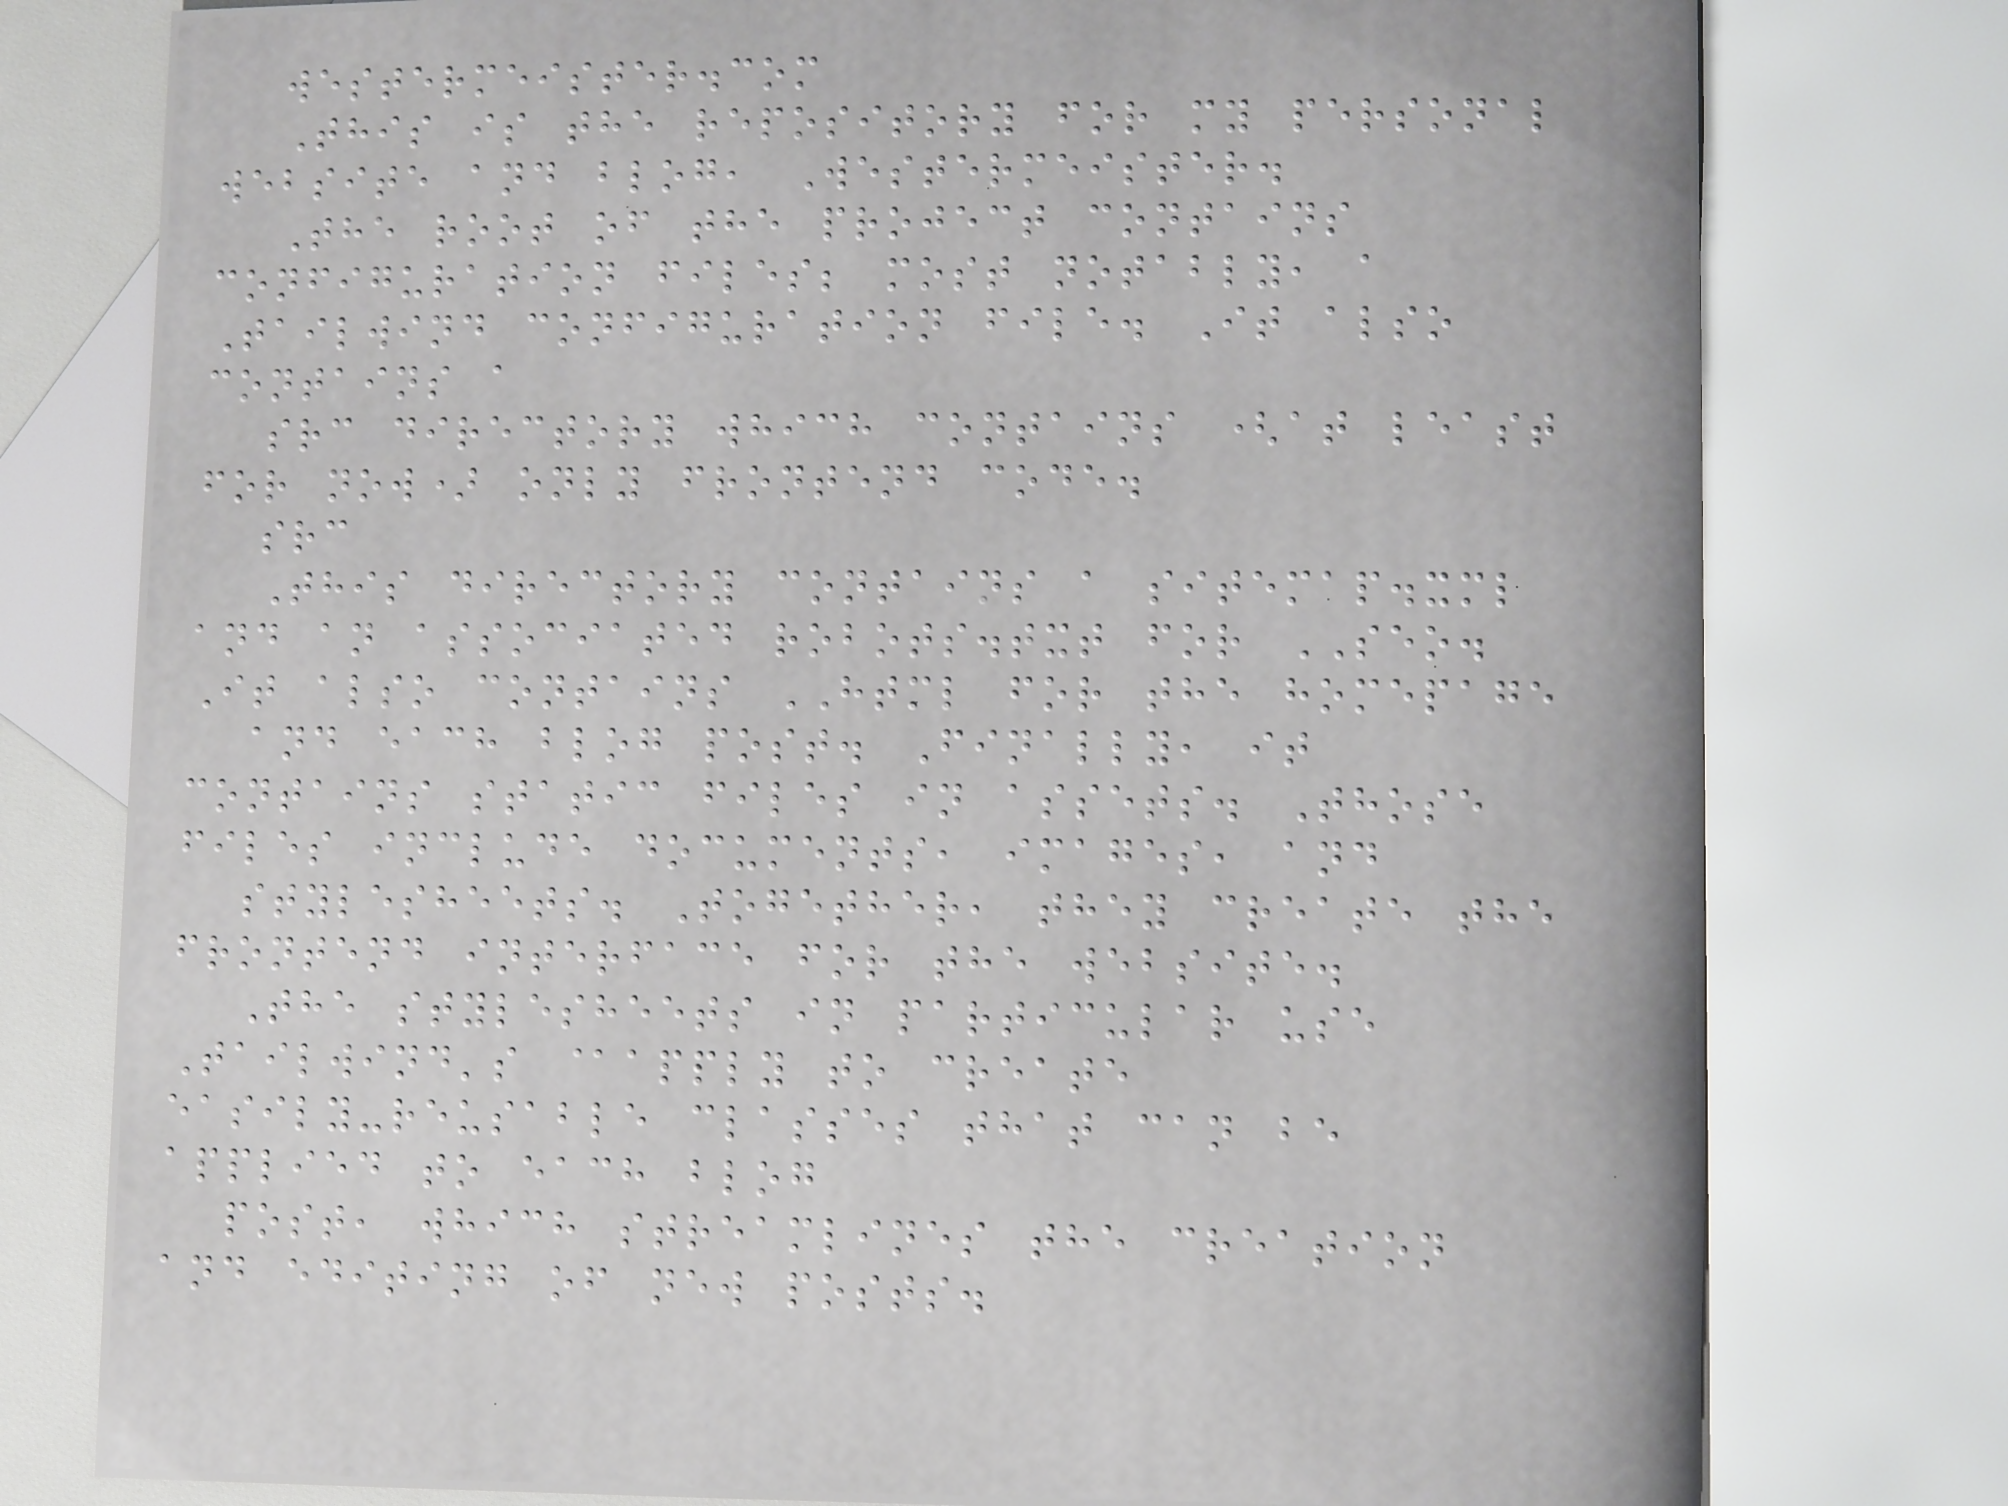westermeister.com
This is the repository for my personal
website and blog, Westermeister.
The root of the project contains
configuration files; most notably, a
Tailwind configuration file. It also
contains a
src directory which contains (at least
for now) only frontend code.
src
This directory contains a sitemap.xml
and an associated robots.txt for SEO.
It also contains HTML for the homepage
and each blog post. Finally, it
contains static files in assets. Those
files include documents, images, and
stylesheets. Together, they create the
frontend interface for the website.
The stylesheets in particular use
Tailwind's @apply to create
easily-reusable classes that can be
applied to each blog
post, which streamlines the creation
and editing of new posts.
